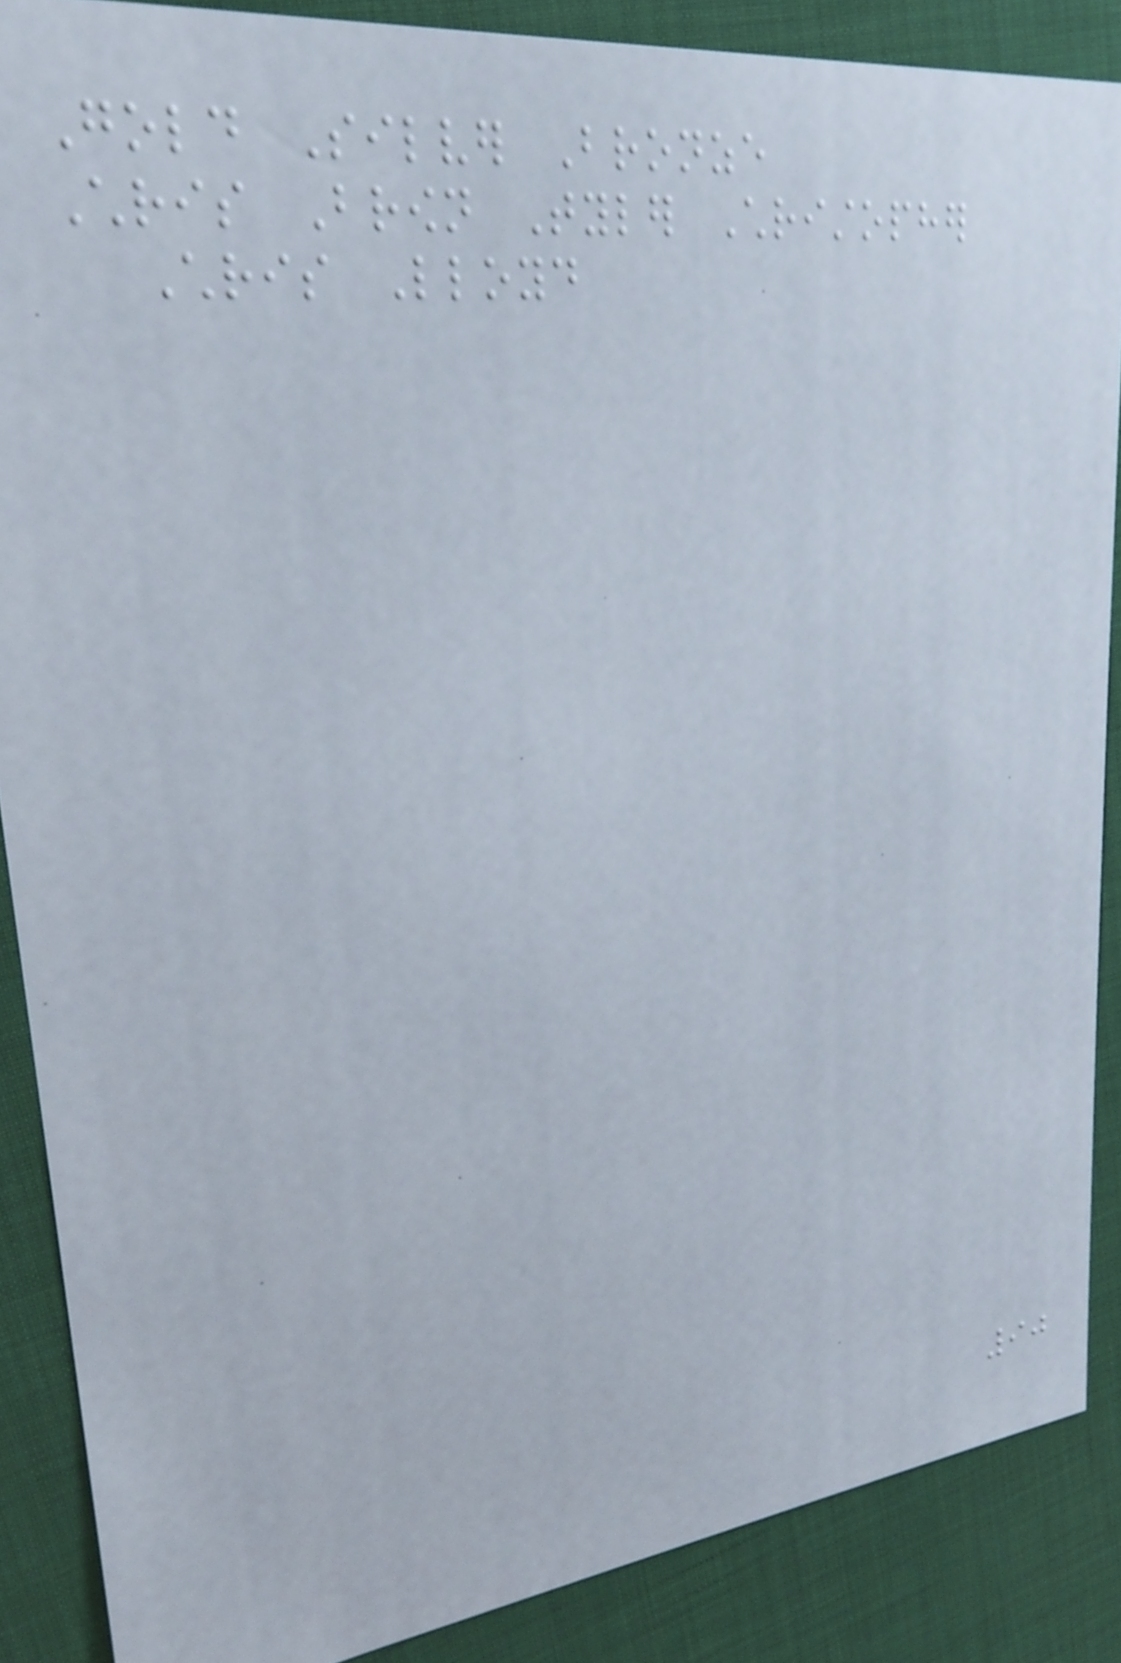Gold Silver Bronze
Chris Brown Tyler Christopher
Chris Lloyd
90
